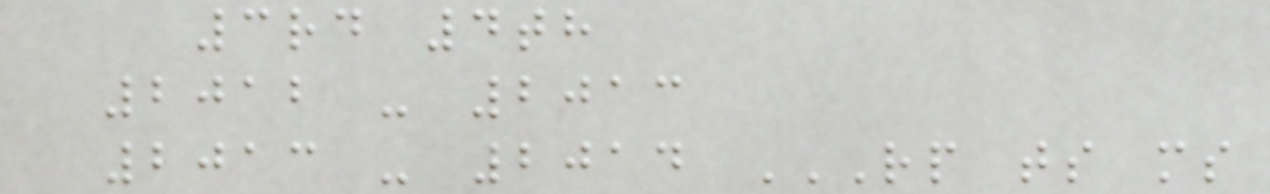3rd 4th
2012 - 2013
2013 - 2014 RP TS MS
